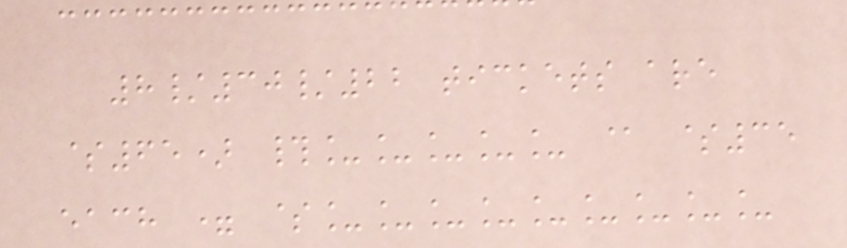8/30/22 tickets are
$65) #_____ @ $35
each = $_________
